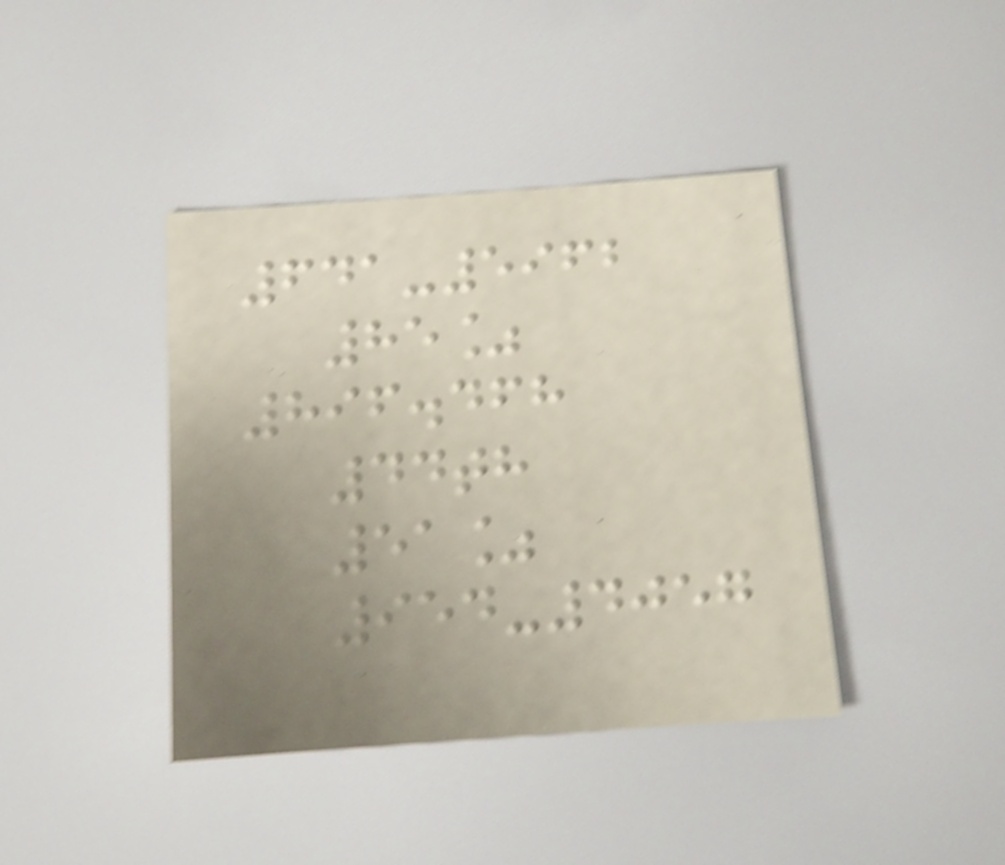641-5962
85%
896.468
44th
51%
954-4057
